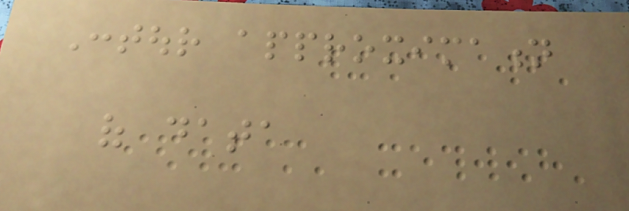Contour approximation
of data
